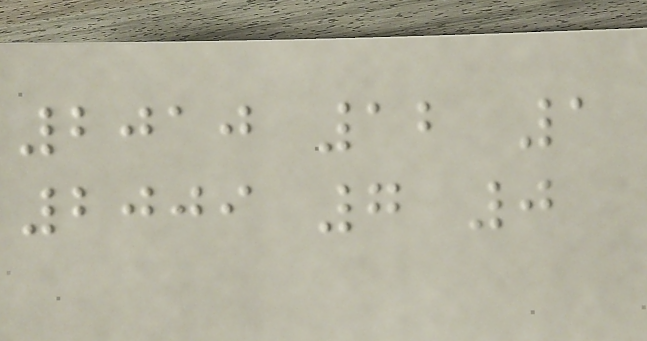2010 12 1
2009 7 0
